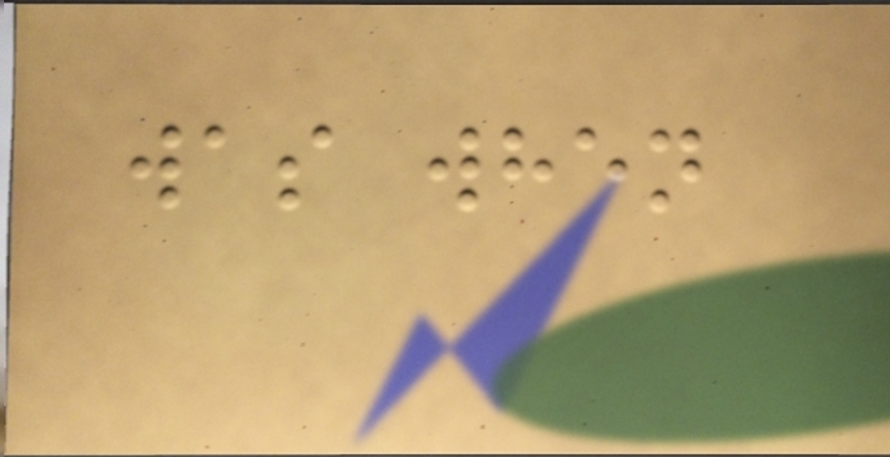was when
